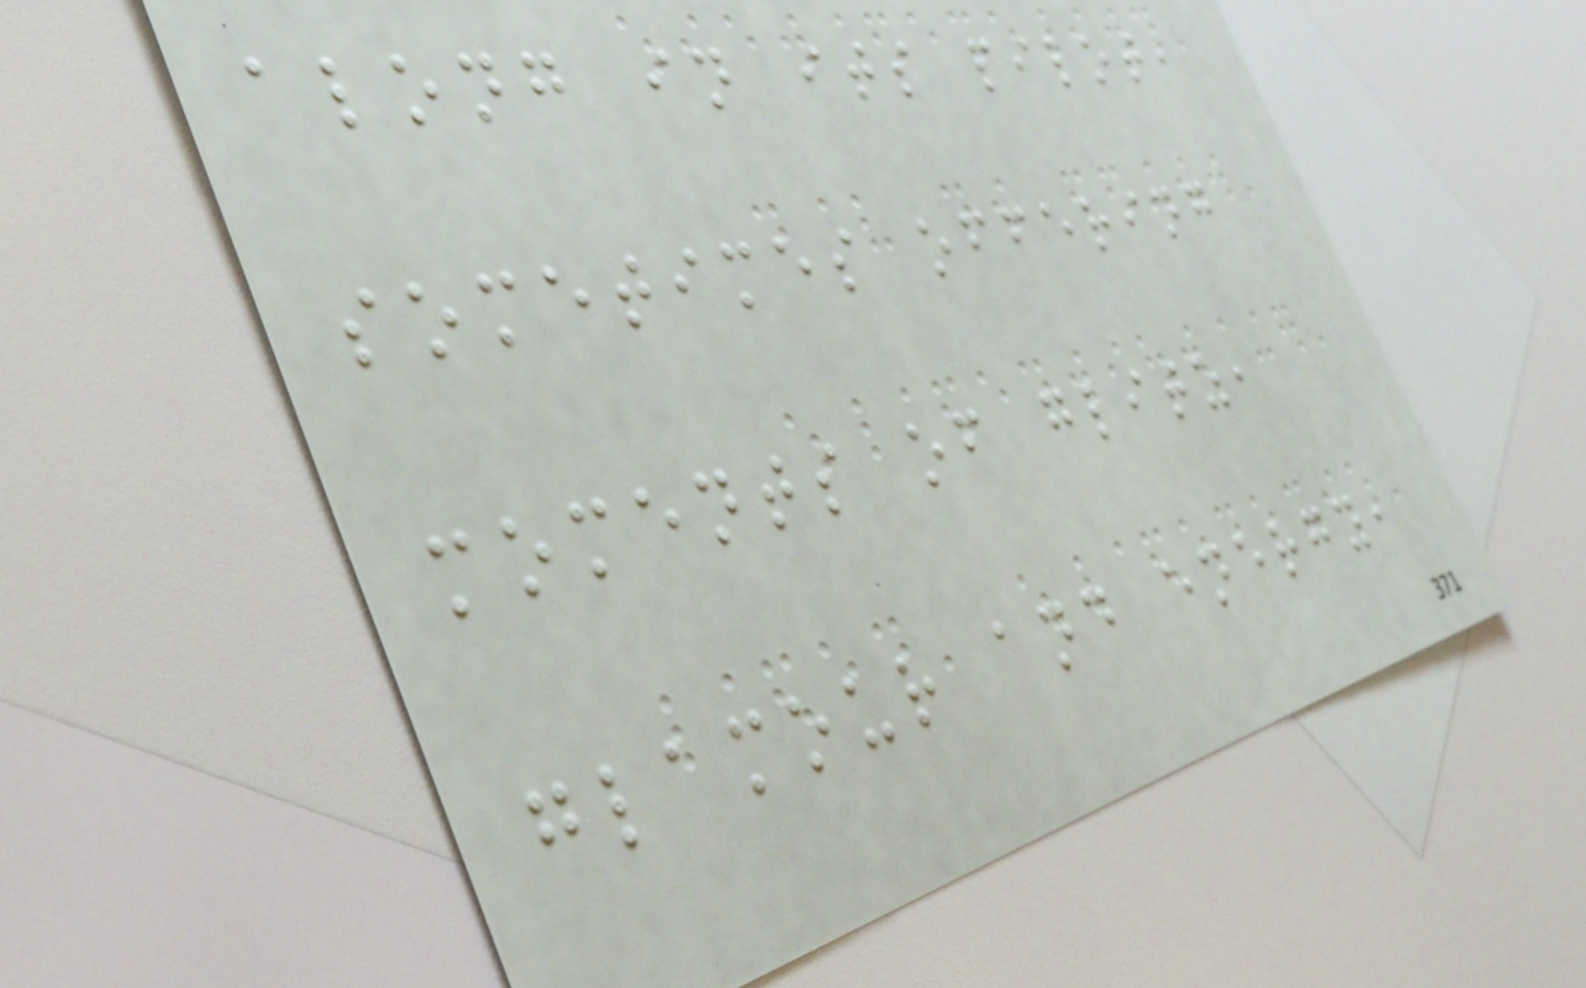along in its pilot,
sometimes offering
moments of glitz,
glamour and energy,
